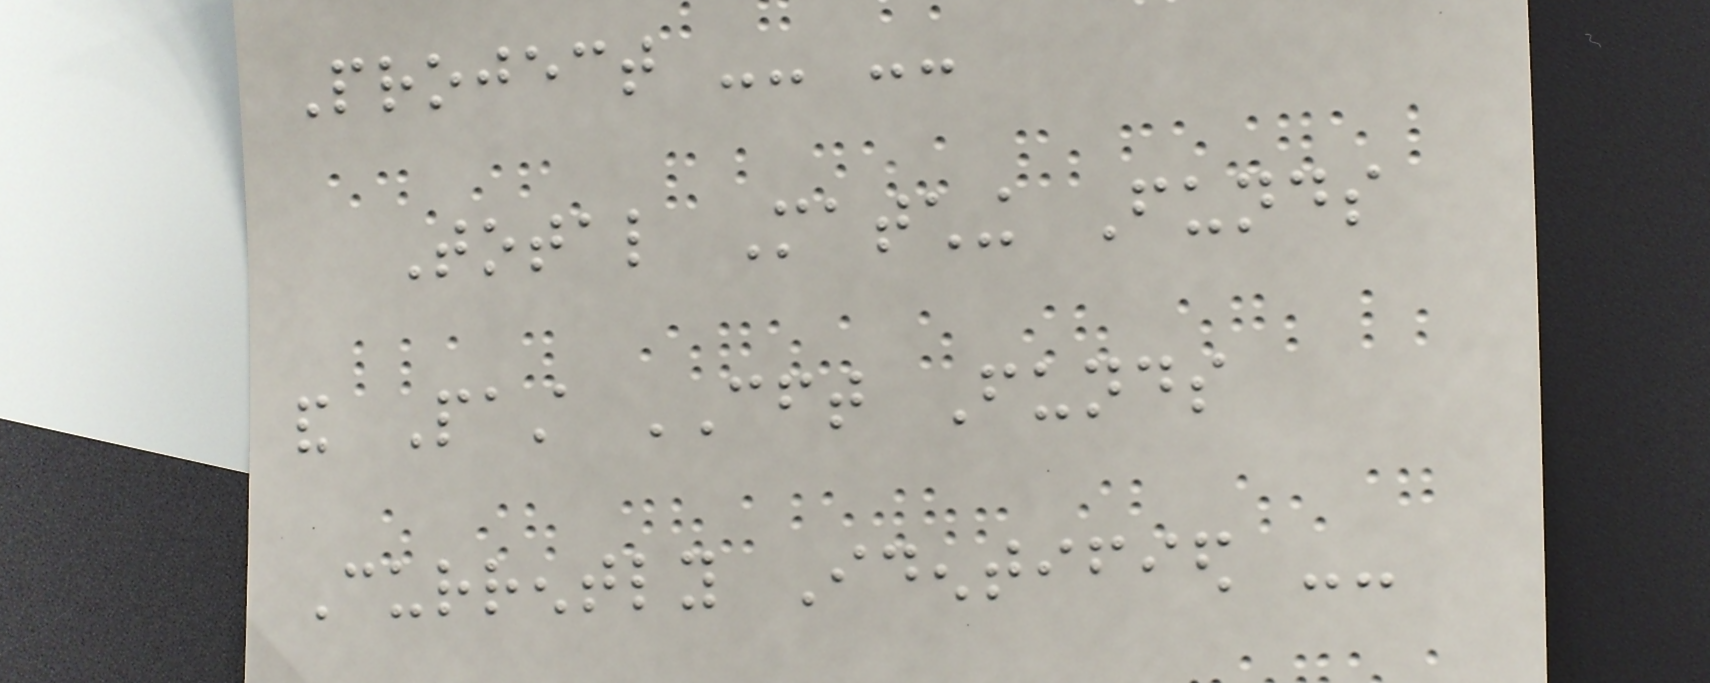Project -- --
Total Matching Funds
and Past CFT Funds
Currently Identified --
